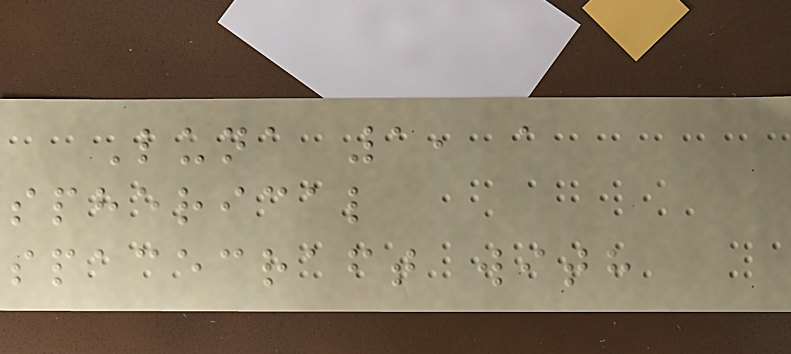Luna 1, a
spherical
spacecraft with
